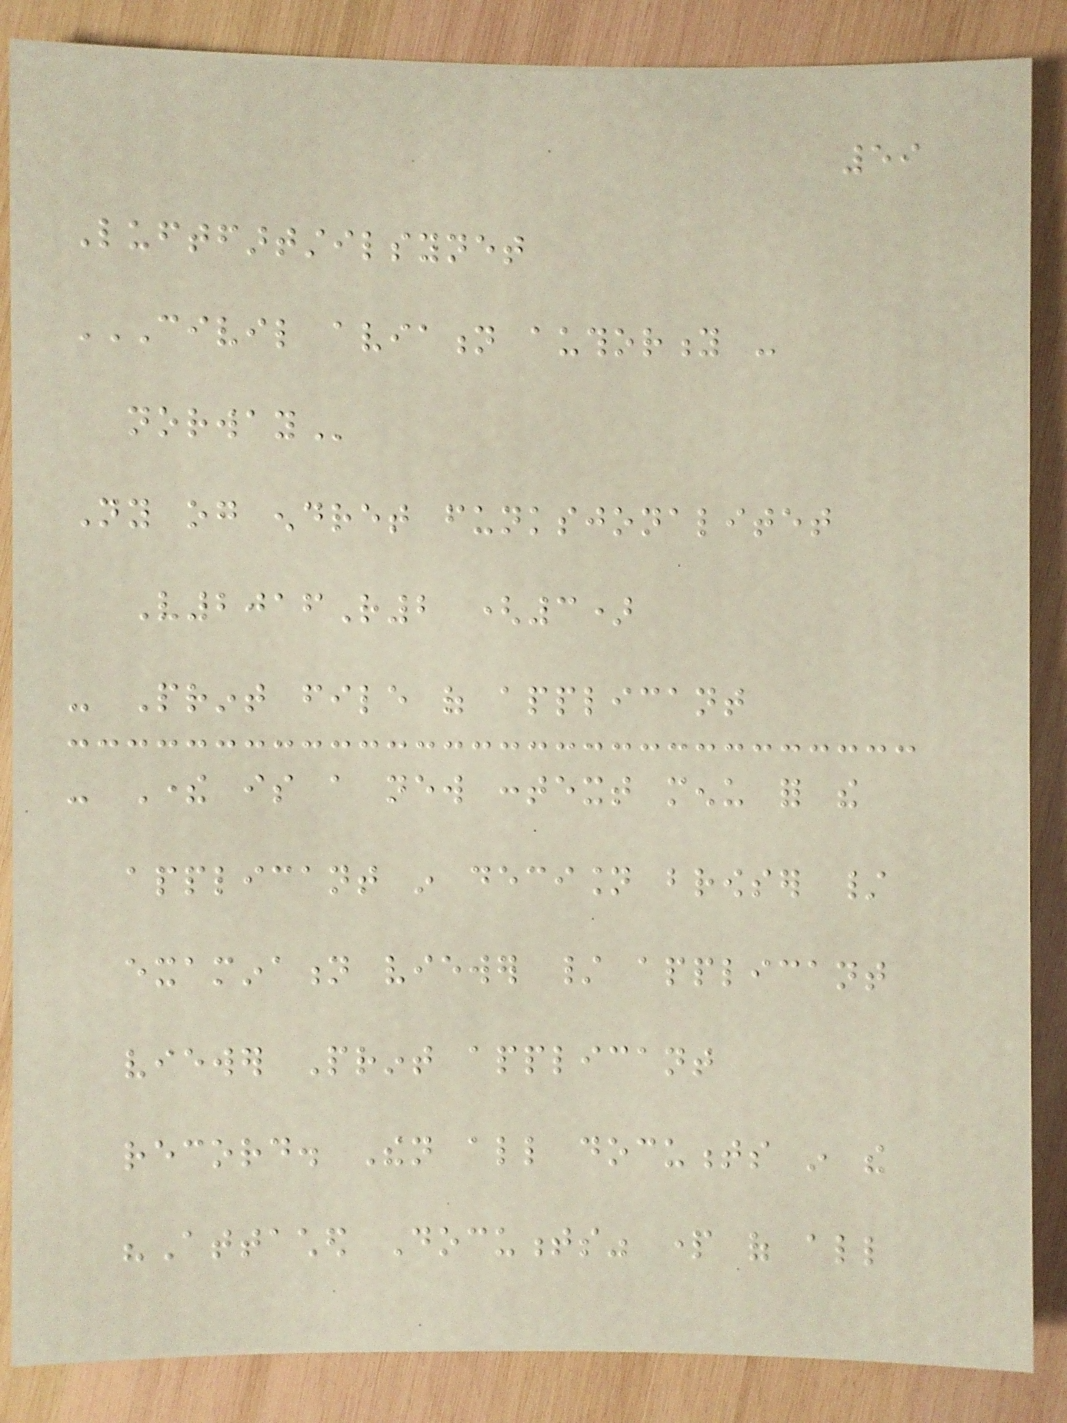59
Luftfartstilsynet
CIVIL AVIATION AUTHORITY -
NORWAY
Ny og endret funksjonalitet
V2016R2 (3)
- Print file of applicant
- There is a new context menu for the
applicant in decision browser /
examination viewer / applicant
viewer Print applicant
record. Then all documents in the
"Attached Documents" part of all
